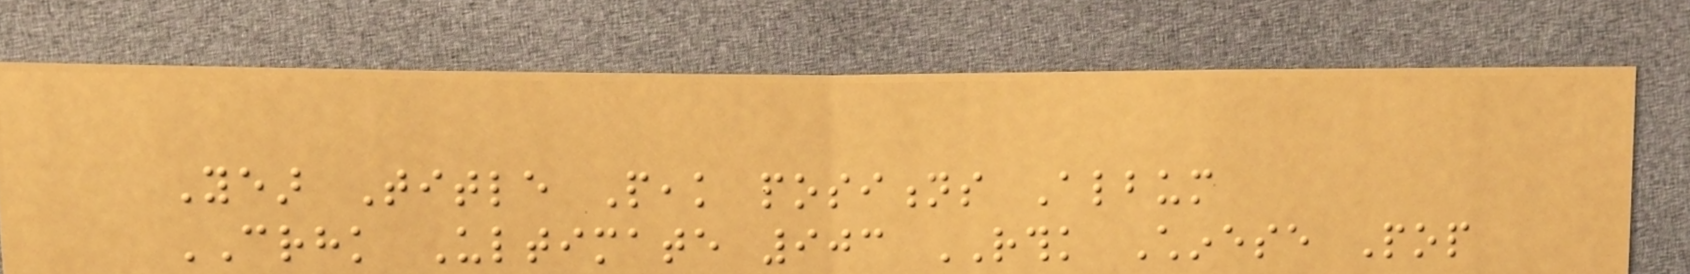Year Title Peak positions Album
CRHK Ultimate 903 RTHK Chinese Pop
